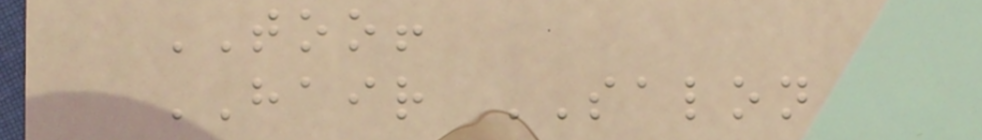TOO!
HAIR SALON
